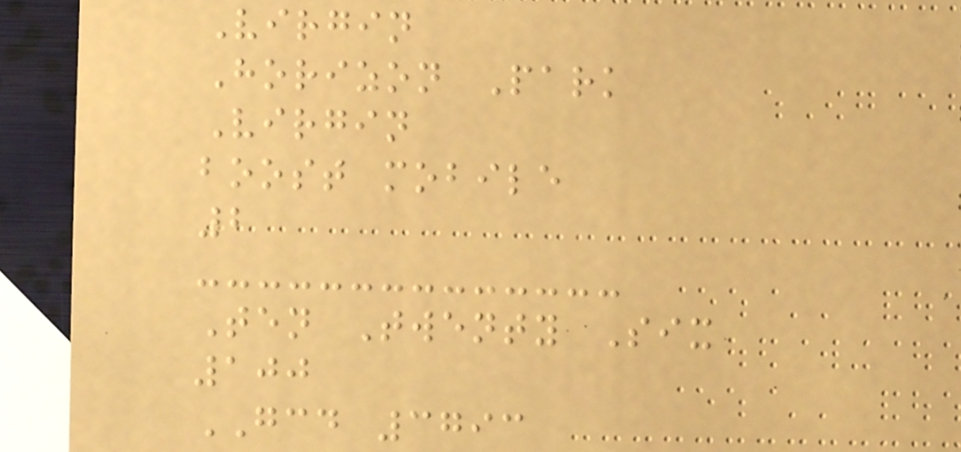Virgin
Horizon Park
Virgin
boost mobile
2
Ten Twenty Six
100
GCD 3793
